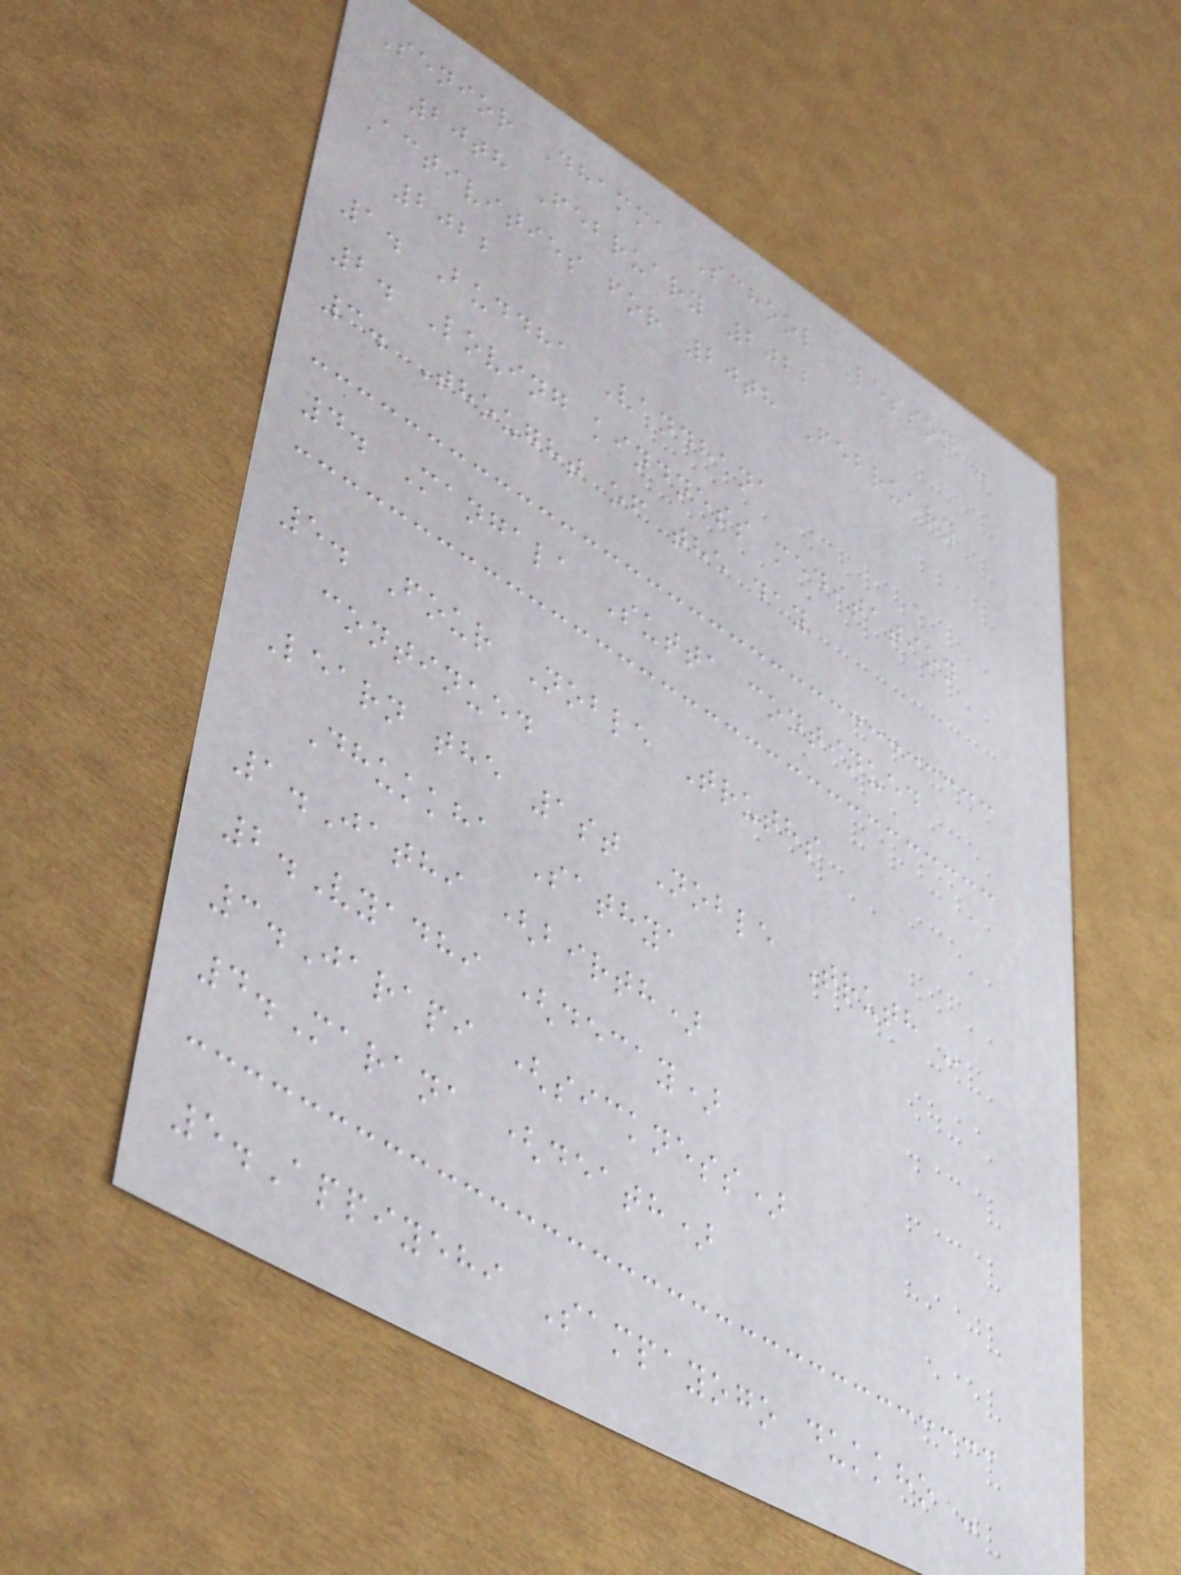Senior Dhamma School Lesson -
20th February 2022
Activities for 20th February
2022
1. Buddha Vandhana
2. Loving kindness meditation
3. Thought of the day
4. Mangala Sutta continued
5. Four Noble Truths
continued
Learn the 1st Noble Truth -
Dhukkha Sathya
1.Jathi (birth)
2.Vyadhi (decay)
3.Jarapi (sickness)
4.Marana (death)
5.Appiyehi Sampayogo dukkho -
